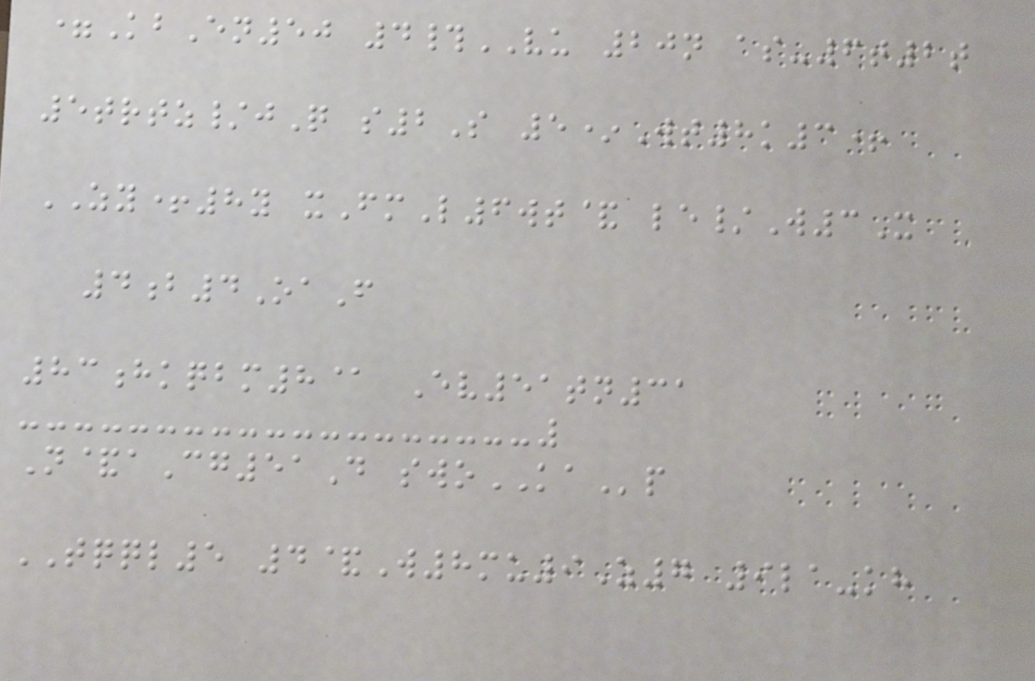=KbEn50 4#VU 20n as-6t2t
5trtz/jQ s2S 5*Wt8k3+
ZY+8y xFmL6wt& le/W3X
4b4OaF
83hkqbm8@ Ev51tn31
N&aCg51D swoKAp
TQQL5 4&W8mu9Z7 9la-kh
